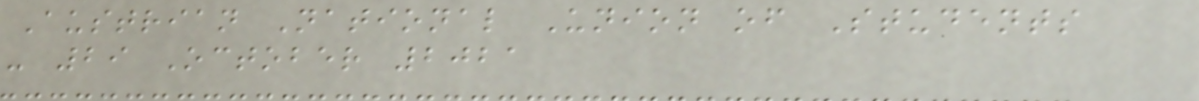Austrian National Union of Students
- 29 October 2021
